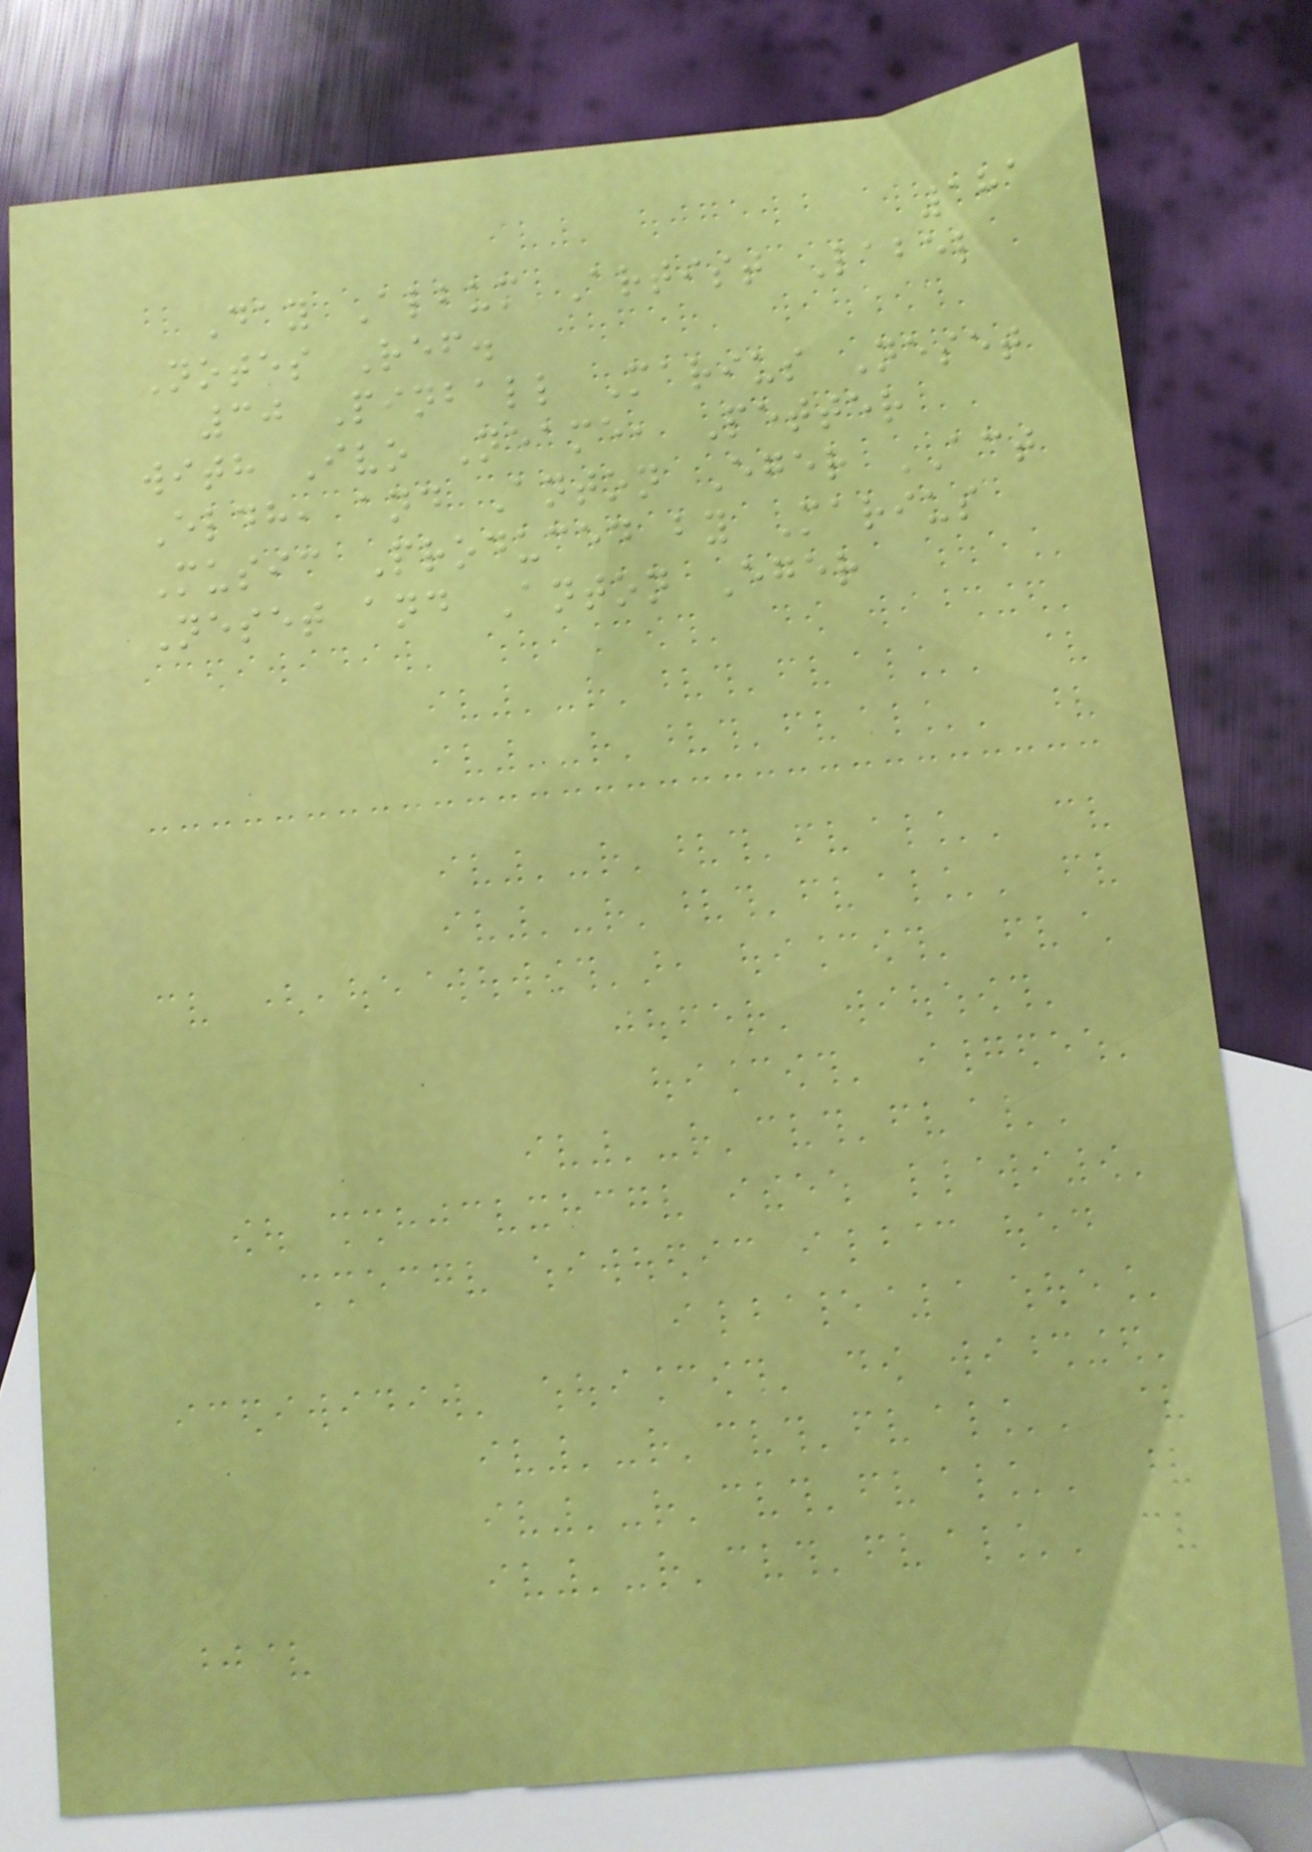181
Day Album Artist Label
Notes Ref.
30 Pinball Marius Neset
with Ivo Neame, Petter
Eldh, and Anton Eger ACT
Music Produced by Marius
Neset and Anton Eger
